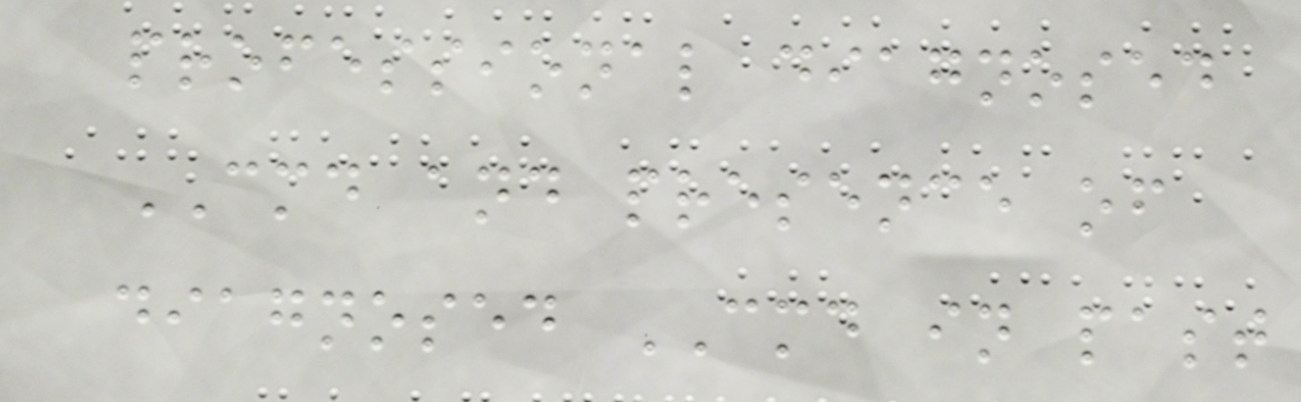professional diagnosed
CMD and presence of
diagnosed CMD in past
